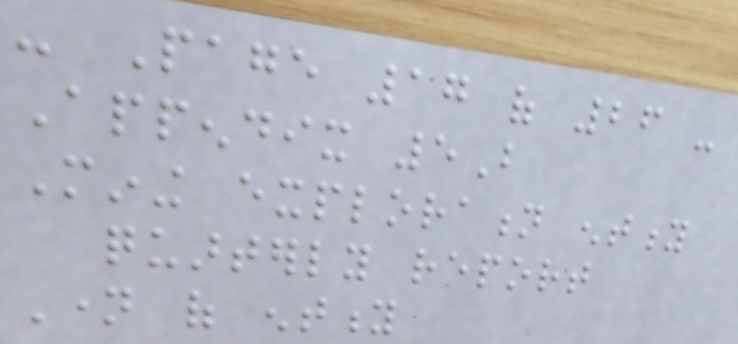- Page 17 of 26 -
Appendix 5B
Mining exploration entity
quarterly report
Name of entity
